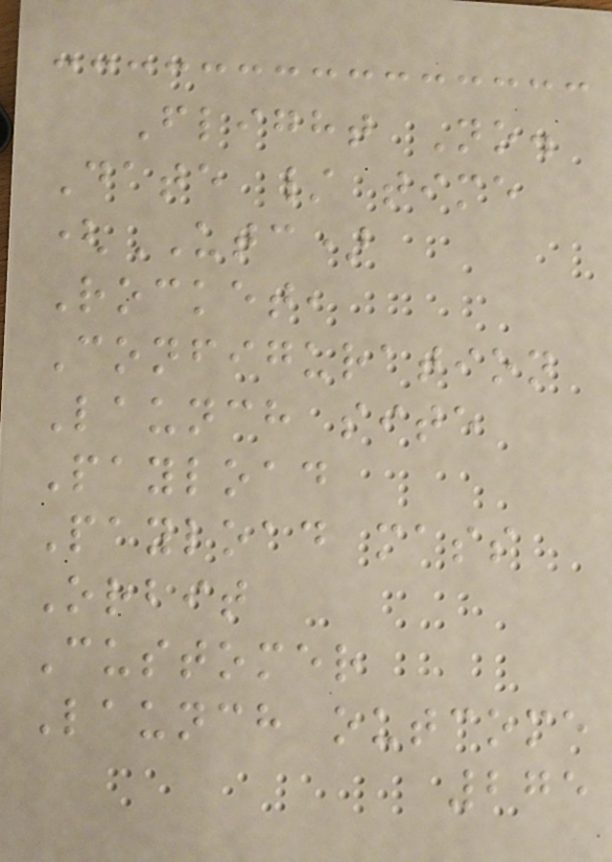Flight No.
Date / time
(UTC)
Rocket,
Configuration
Launch site
Payload
Payload mass
Orbit
Customer
Launch outcome
275
